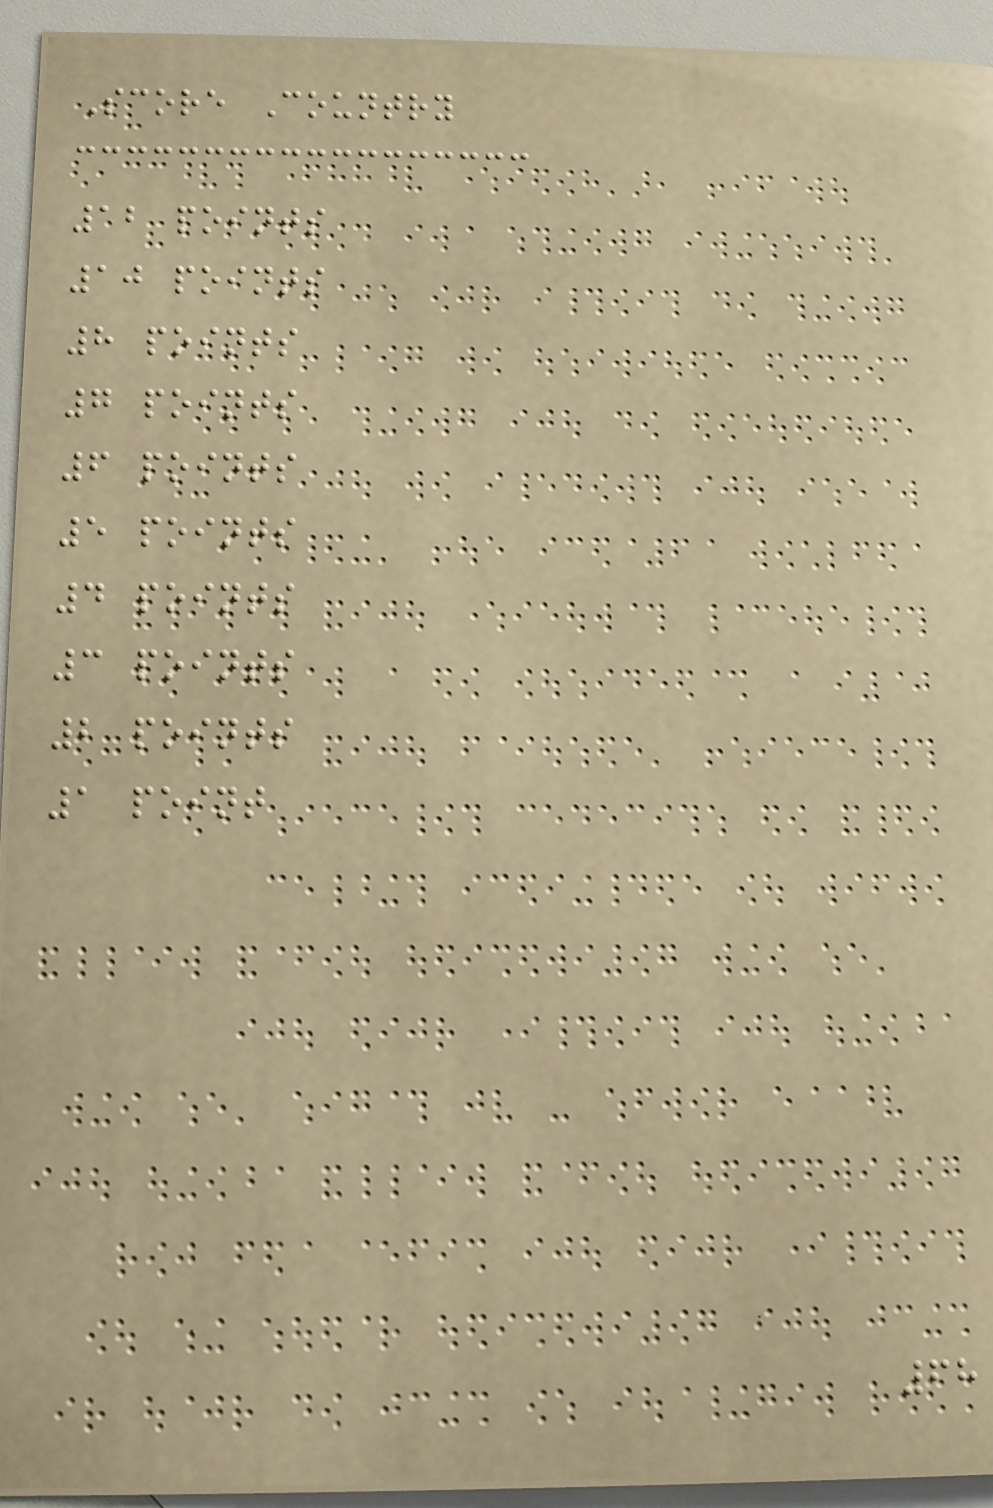Score Country
12 points
10 points
8 points
7 points
6 points
5 points
4 points
3 points
2 points
1 point
68
